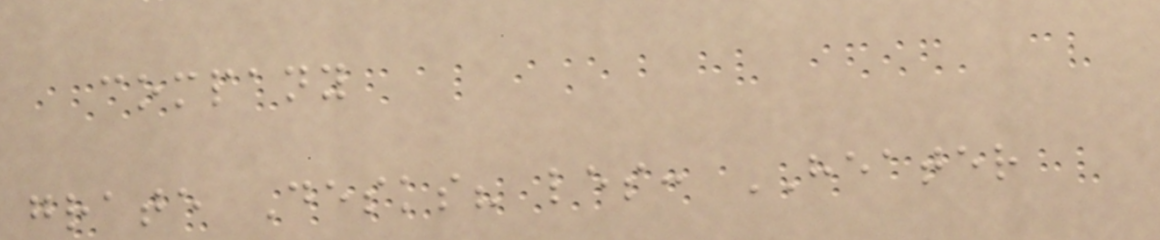company
grate Desks? les: HEATER
